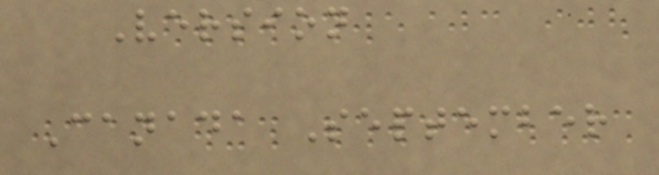Version
Canada September
